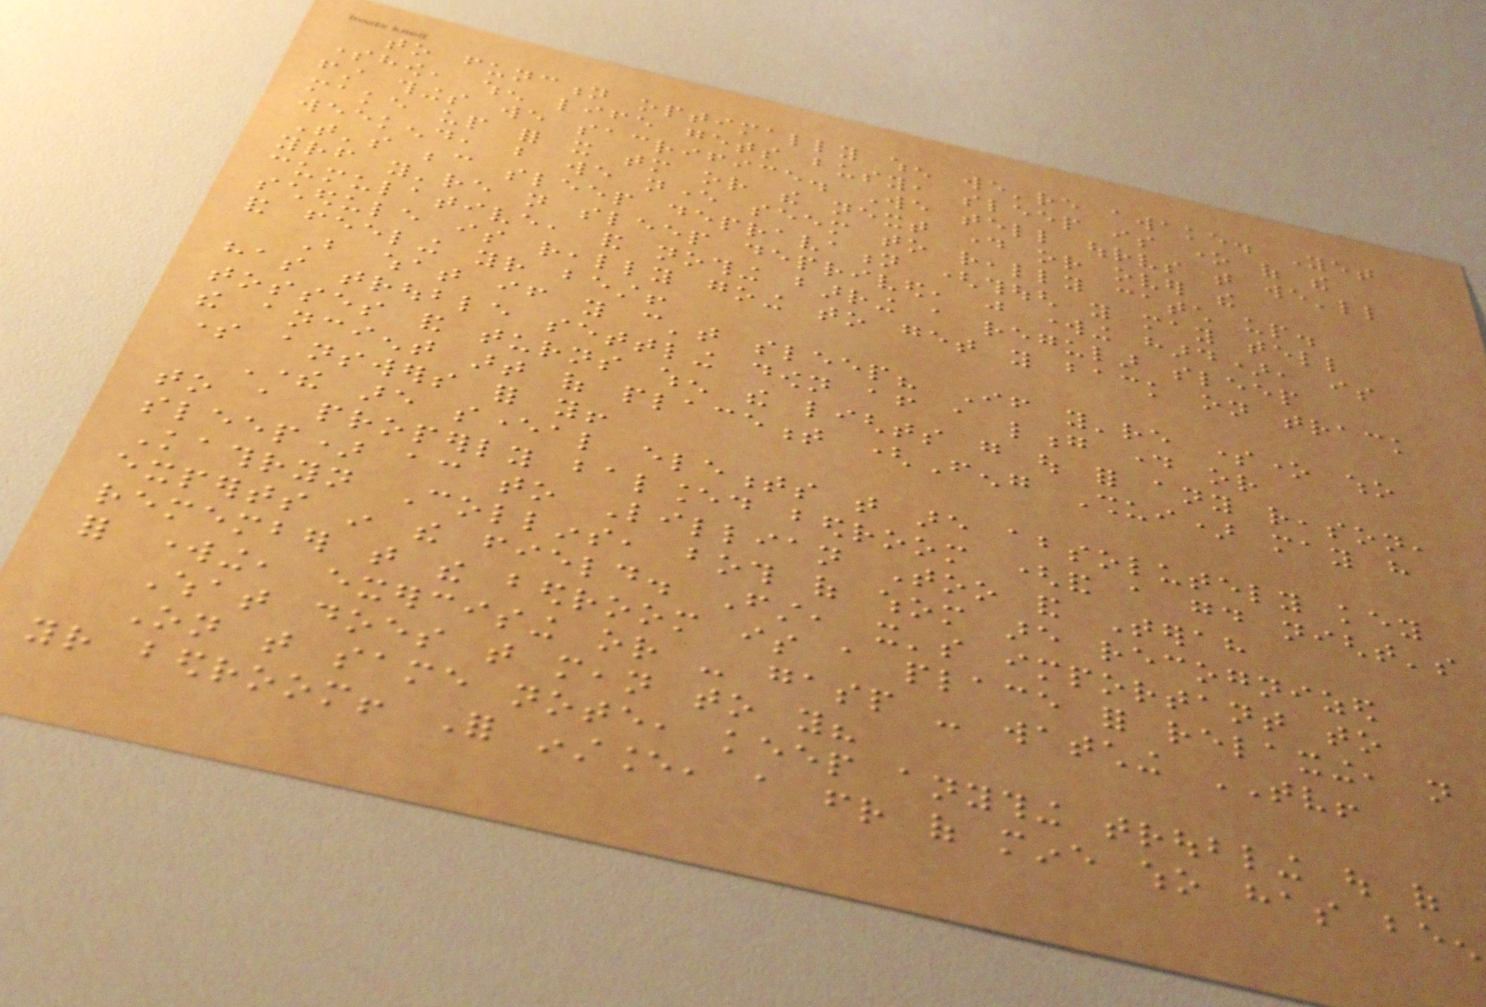to function optimally when we're awake. Yet
somehow, when life gets busy, sleep is one of the
first things we sacrifice. We tell ourselves that we'll
make up for it tomorrow or the next day or over the
weekend, but we never seem to really catch up.
That's because sleep depravation (though you may tell
yourself you're not sleep deprived, just working hard), is
cumulative, and nothing barring a regular sleep
schedule is really going to get you back on track
and feeling your best!
But what if you can't sleep? If you're someone who
has trouble settling down after a long day or
tosses and turns when the lights go out for any reason,
the ancient art of placement (Feng Shui) may have
some answers for you!
There are several elements that are absolutely key
to a properly balanced bedroom (and a good night's
sleep) according to Lillian Too and Terah
Kathryn Collins, both of whom are recognized
experts in the field. First, it's important to
remember that the bedroom is a place for relaxing, not
for working, exercising or - gasp - watching TV!
What does that mean to you?
On that same note, keep anything troubling out of
your bedroom! For instance, a friend of mine who has been
